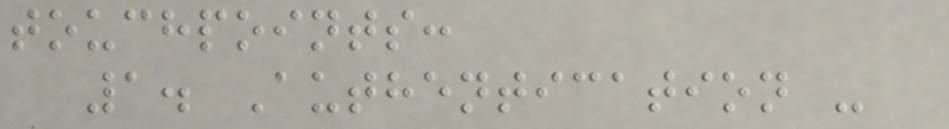touchpoints:
1. Authentication -
